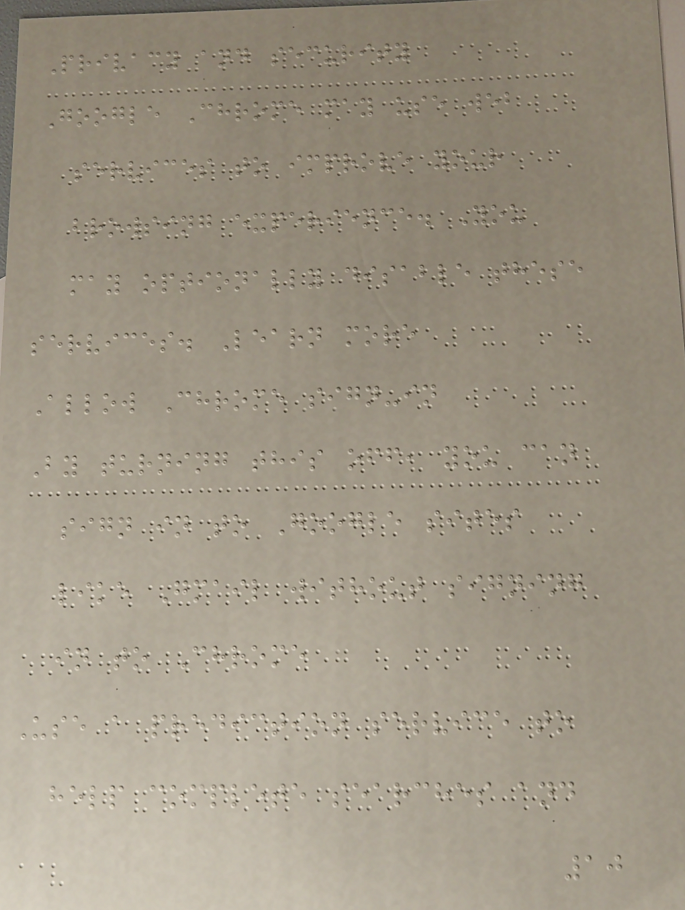Privacy and security
Google Chrome may use web
services to improve your
browsing experience. You
may optionally disable these
services. Learn more
Allow Chrome sign-in
By turning this off, you can
sign in to Google sites
like Gmail without signing
in to Chrome
Use a prediction service to
help complete searches and
10
